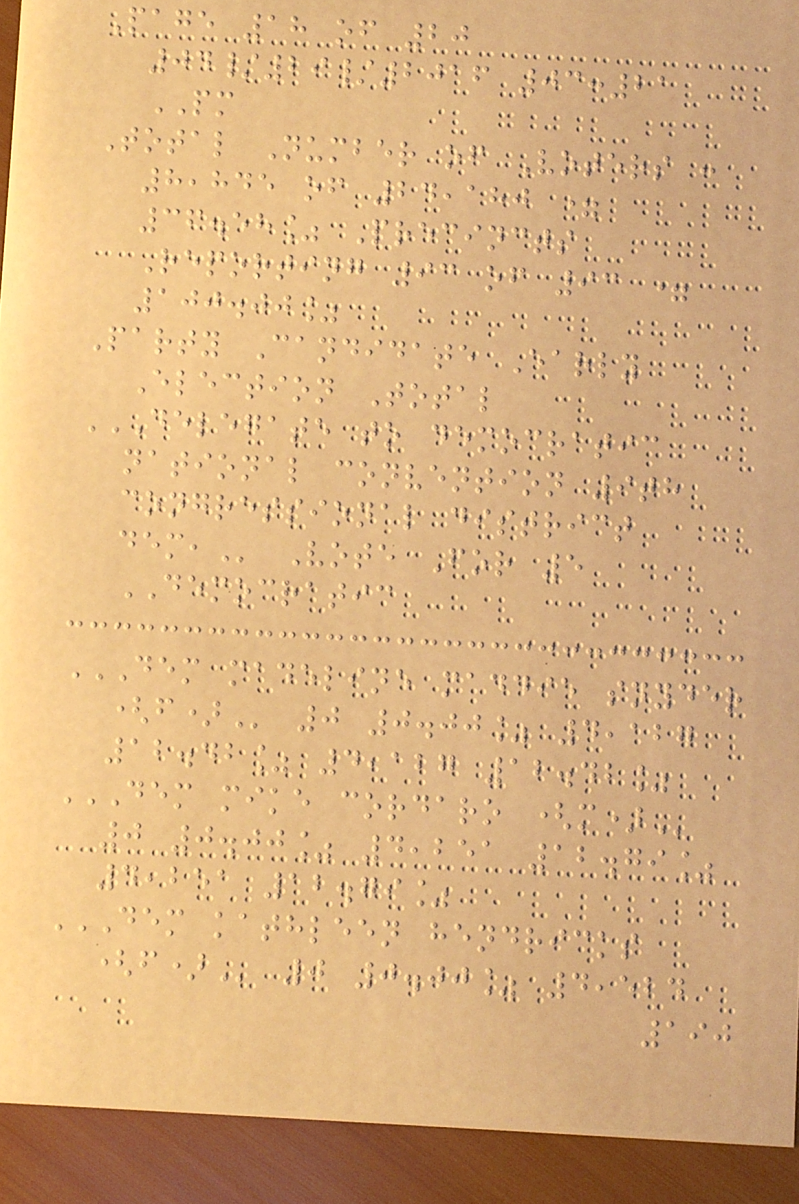Page 18 of 20
04/29/2016 03:21
PM
Total Number of Voters :
8,845 of 24,180 =
36.58% Precincts
Reporting 93 of 93 =
100.00%
Party Candidate Early
Election Total
DELEGATE TO DEMOCRATIC
NATIONAL CONVENTION 9TH
CONGRESSIONAL DISTRICT
DEM, Vote For 5
DEMOCRATIC
DEM MADELINE MADDIE SNYDER
(F) 0 0.00% 4,127
12.42% 4,127 12.42%
DEM MIKE CORDARO (M)
0 0.00% 4,251 12.79%
4,251 12.79%
DEM KATHLEEN HENDRICKS
(F) 0 0.00% 4,524
190
